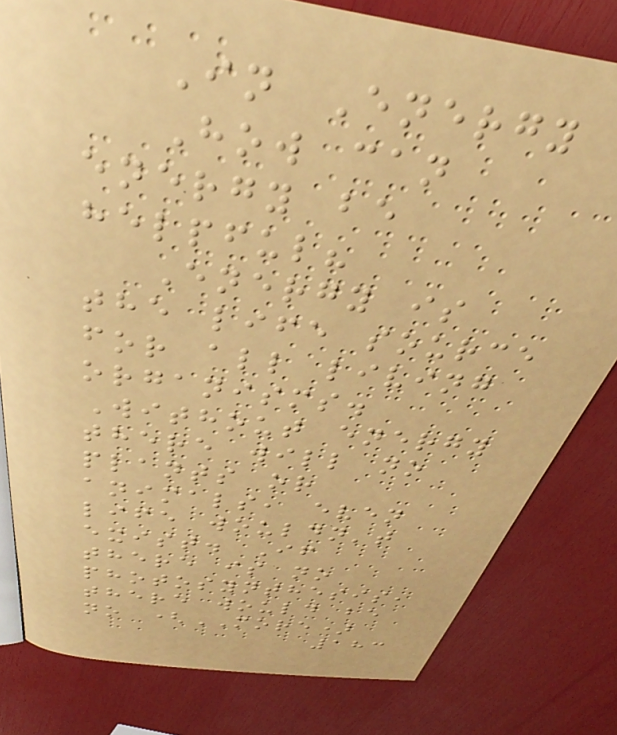In Energy
How can
energy be
helpful?
Energy is
the life source
for all living
organisms.
Without energy
there will no
plants or
animals, even
life wouldn't
exist. If
there is no
photosynthesis,
there would be
no (MORE)
183
